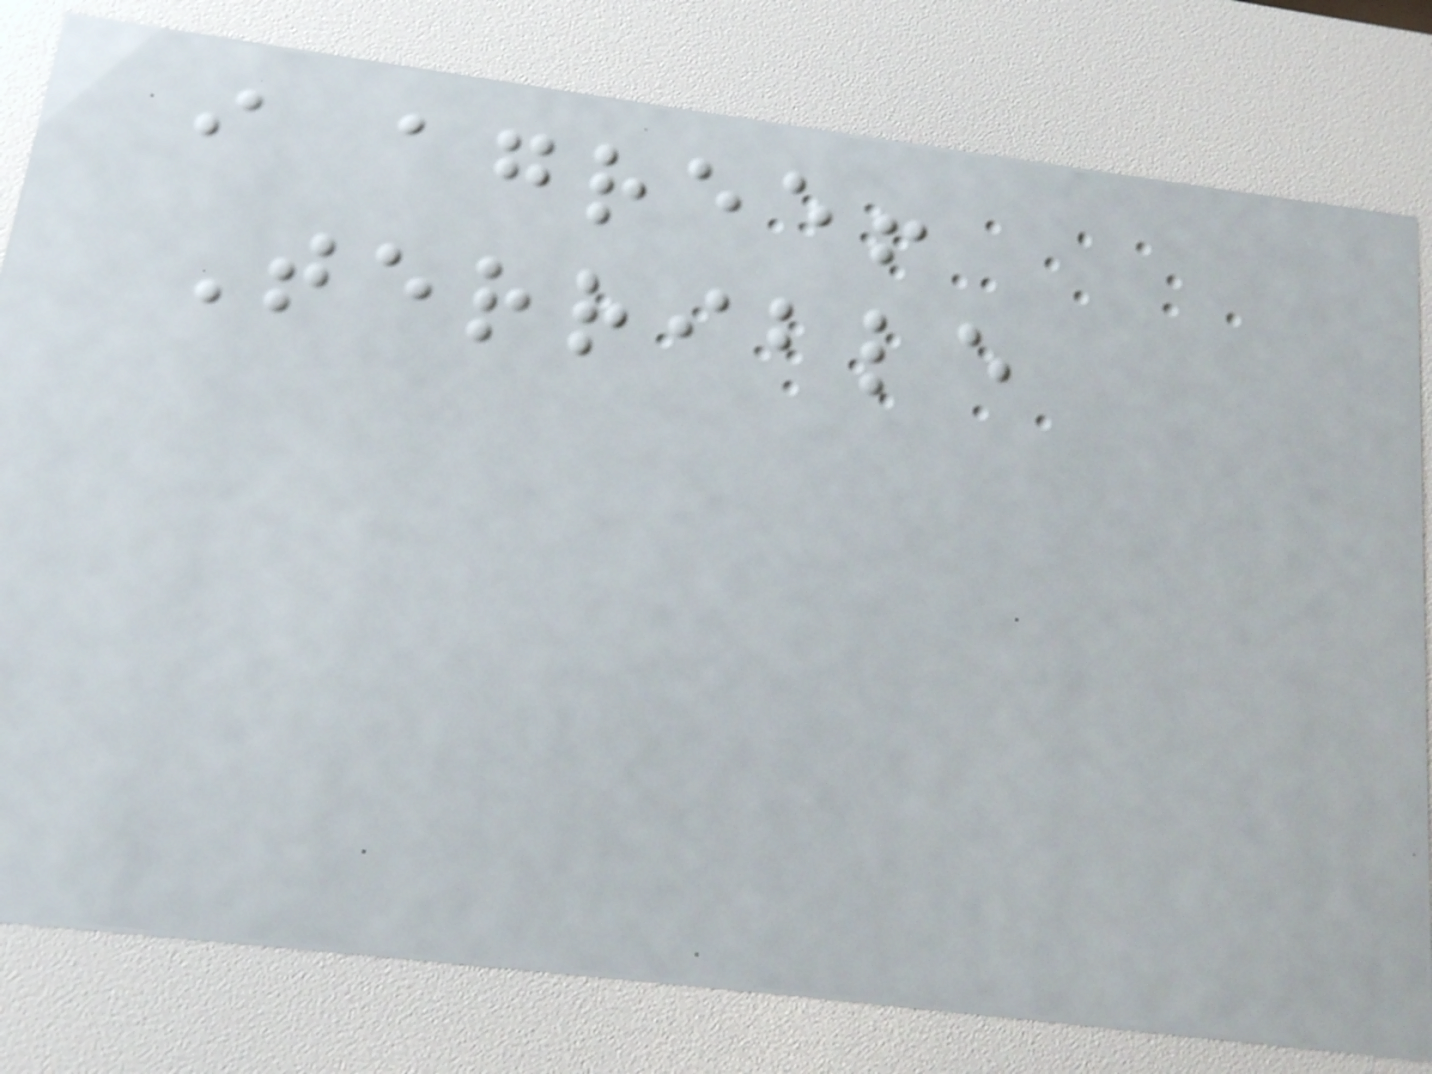i agree!
Terrible
